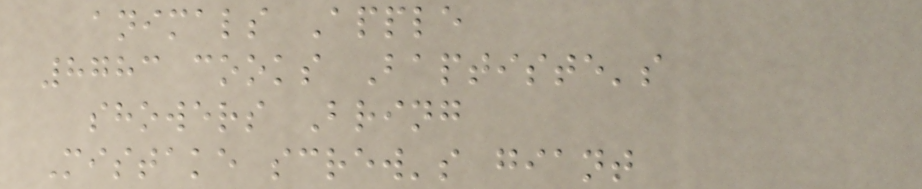animals Apple
8783 cooks Baptiste's
showers Bring
Mistake screw's giant
